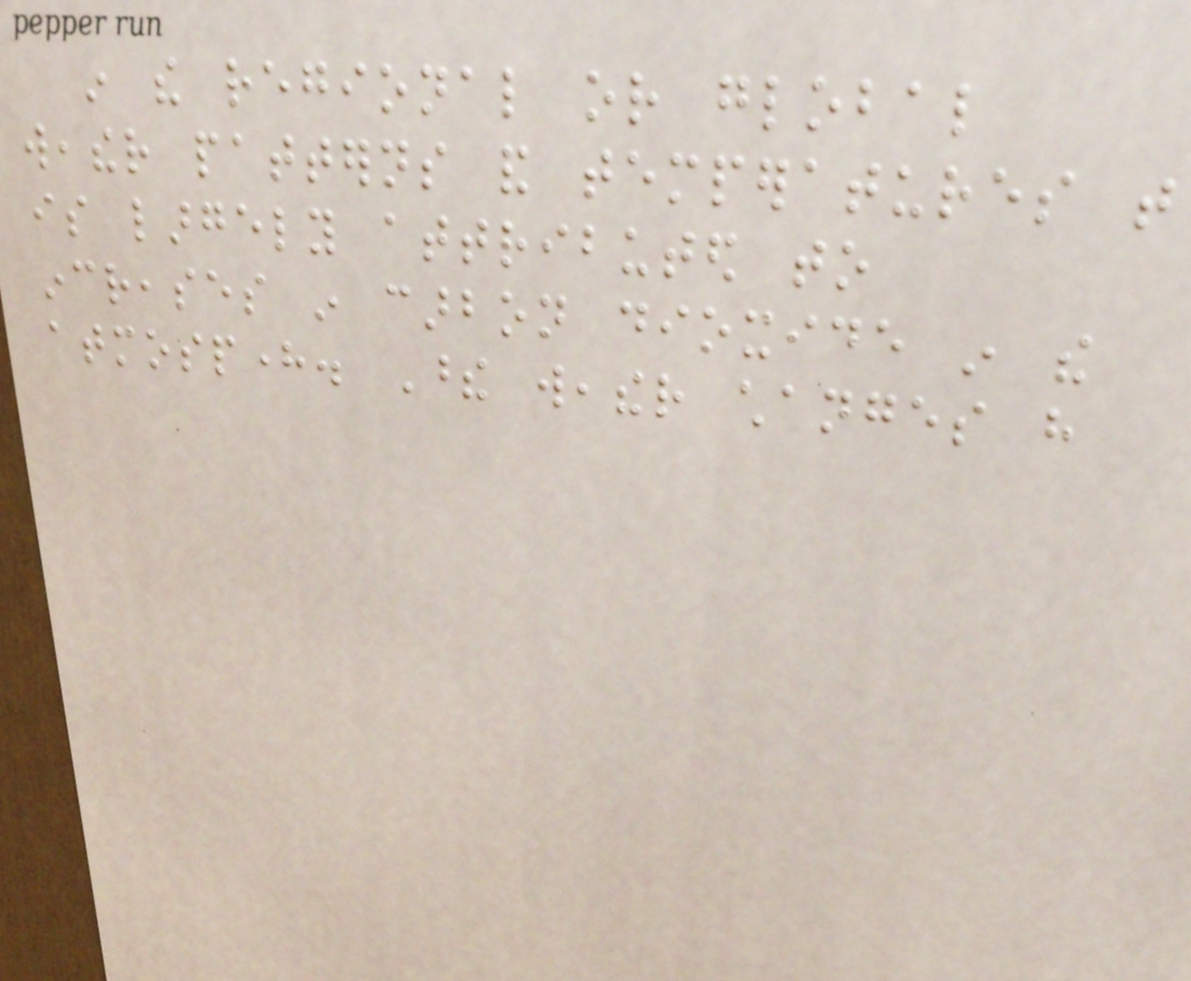in the regional or global
weather patterns and temperatures that
is largely attributed to
increases in carbon dioxide in the
atmosphere. These weather changes have
